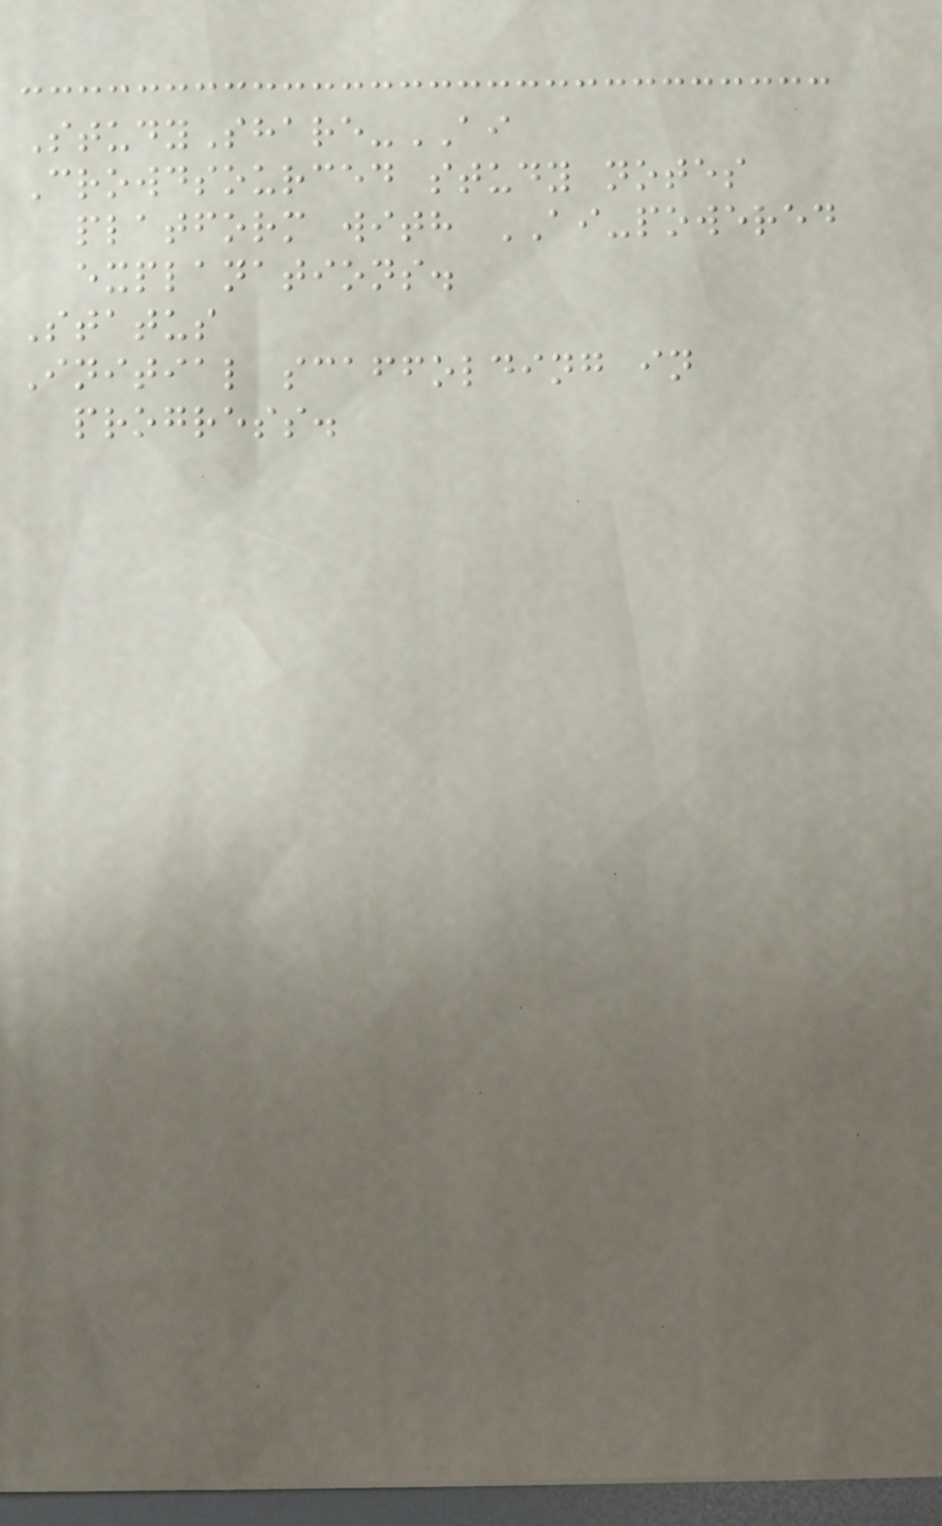StudyShare-AI
Crowdsourced study notes
platform with AI-powered
explanations.
Status
Initial scaffolding in
progress.
